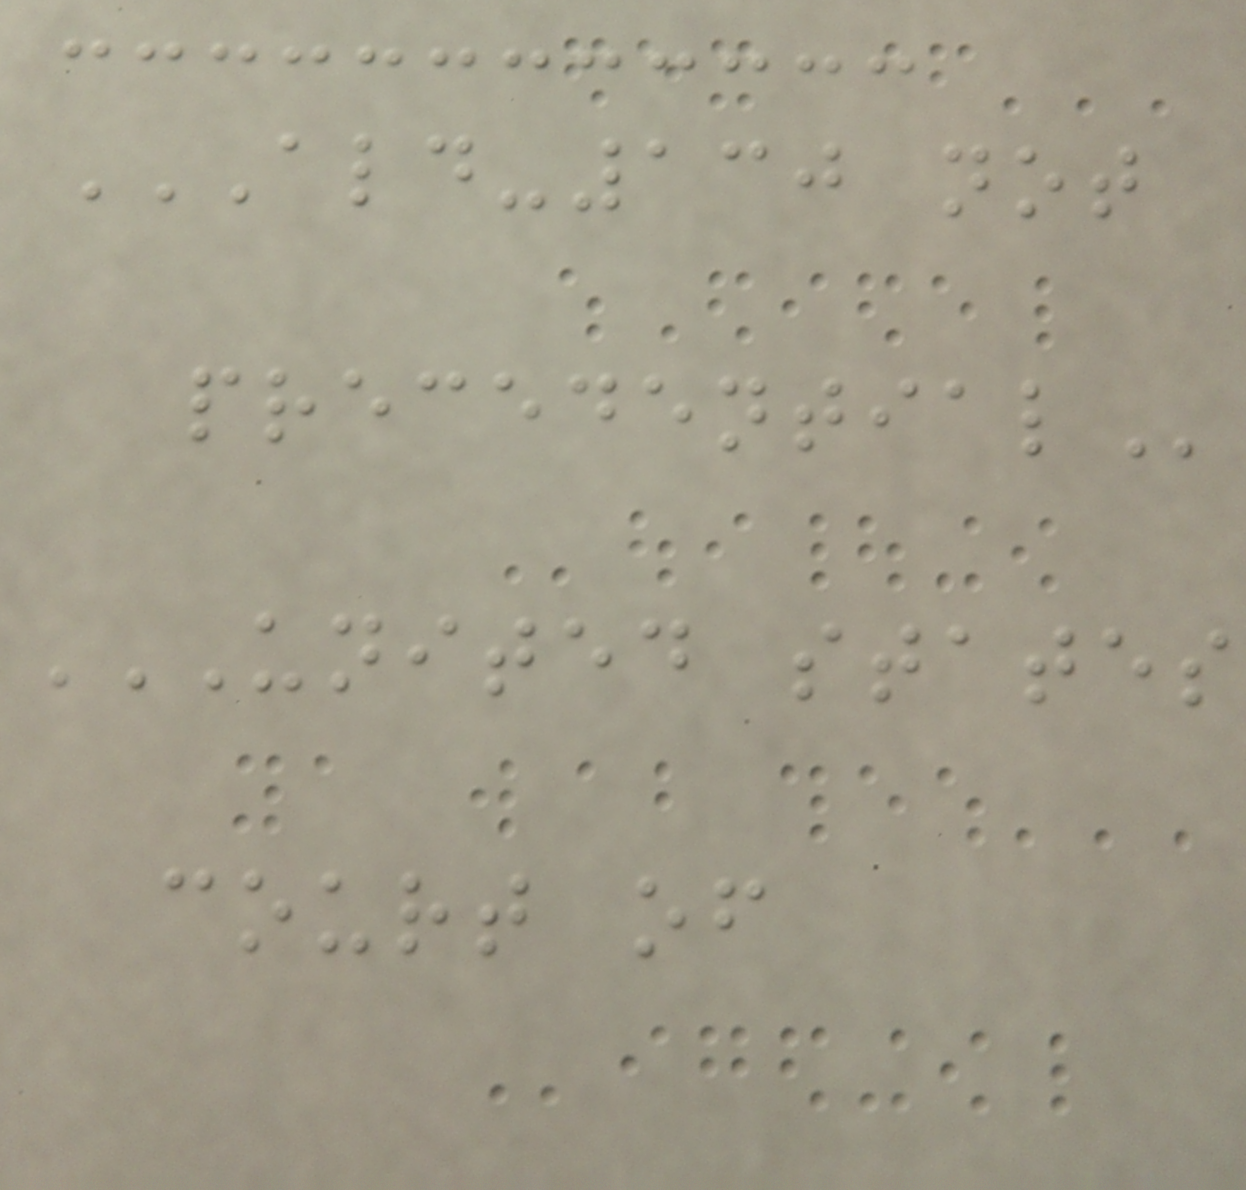ALD-130 NOT
PRECEDENTIAL
UNITED STATES
COURT OF
